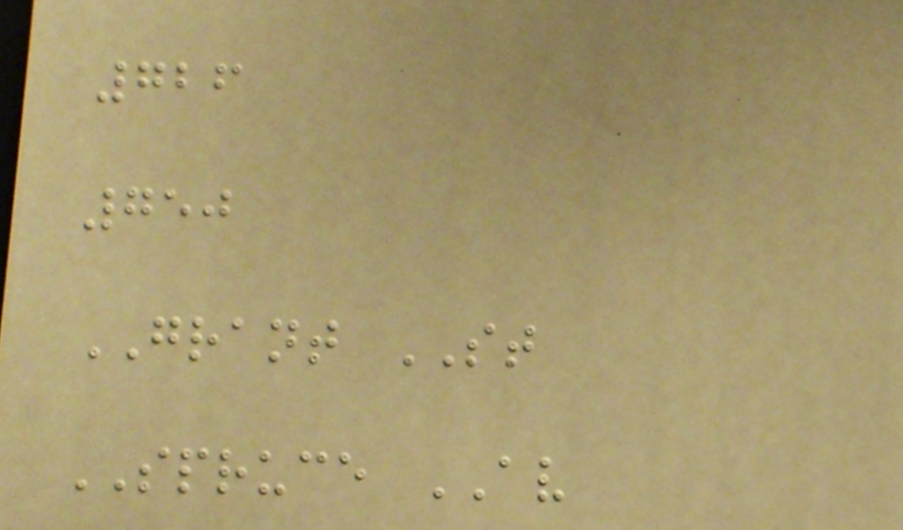726
750
GRANT ST
SPRUCE AV
